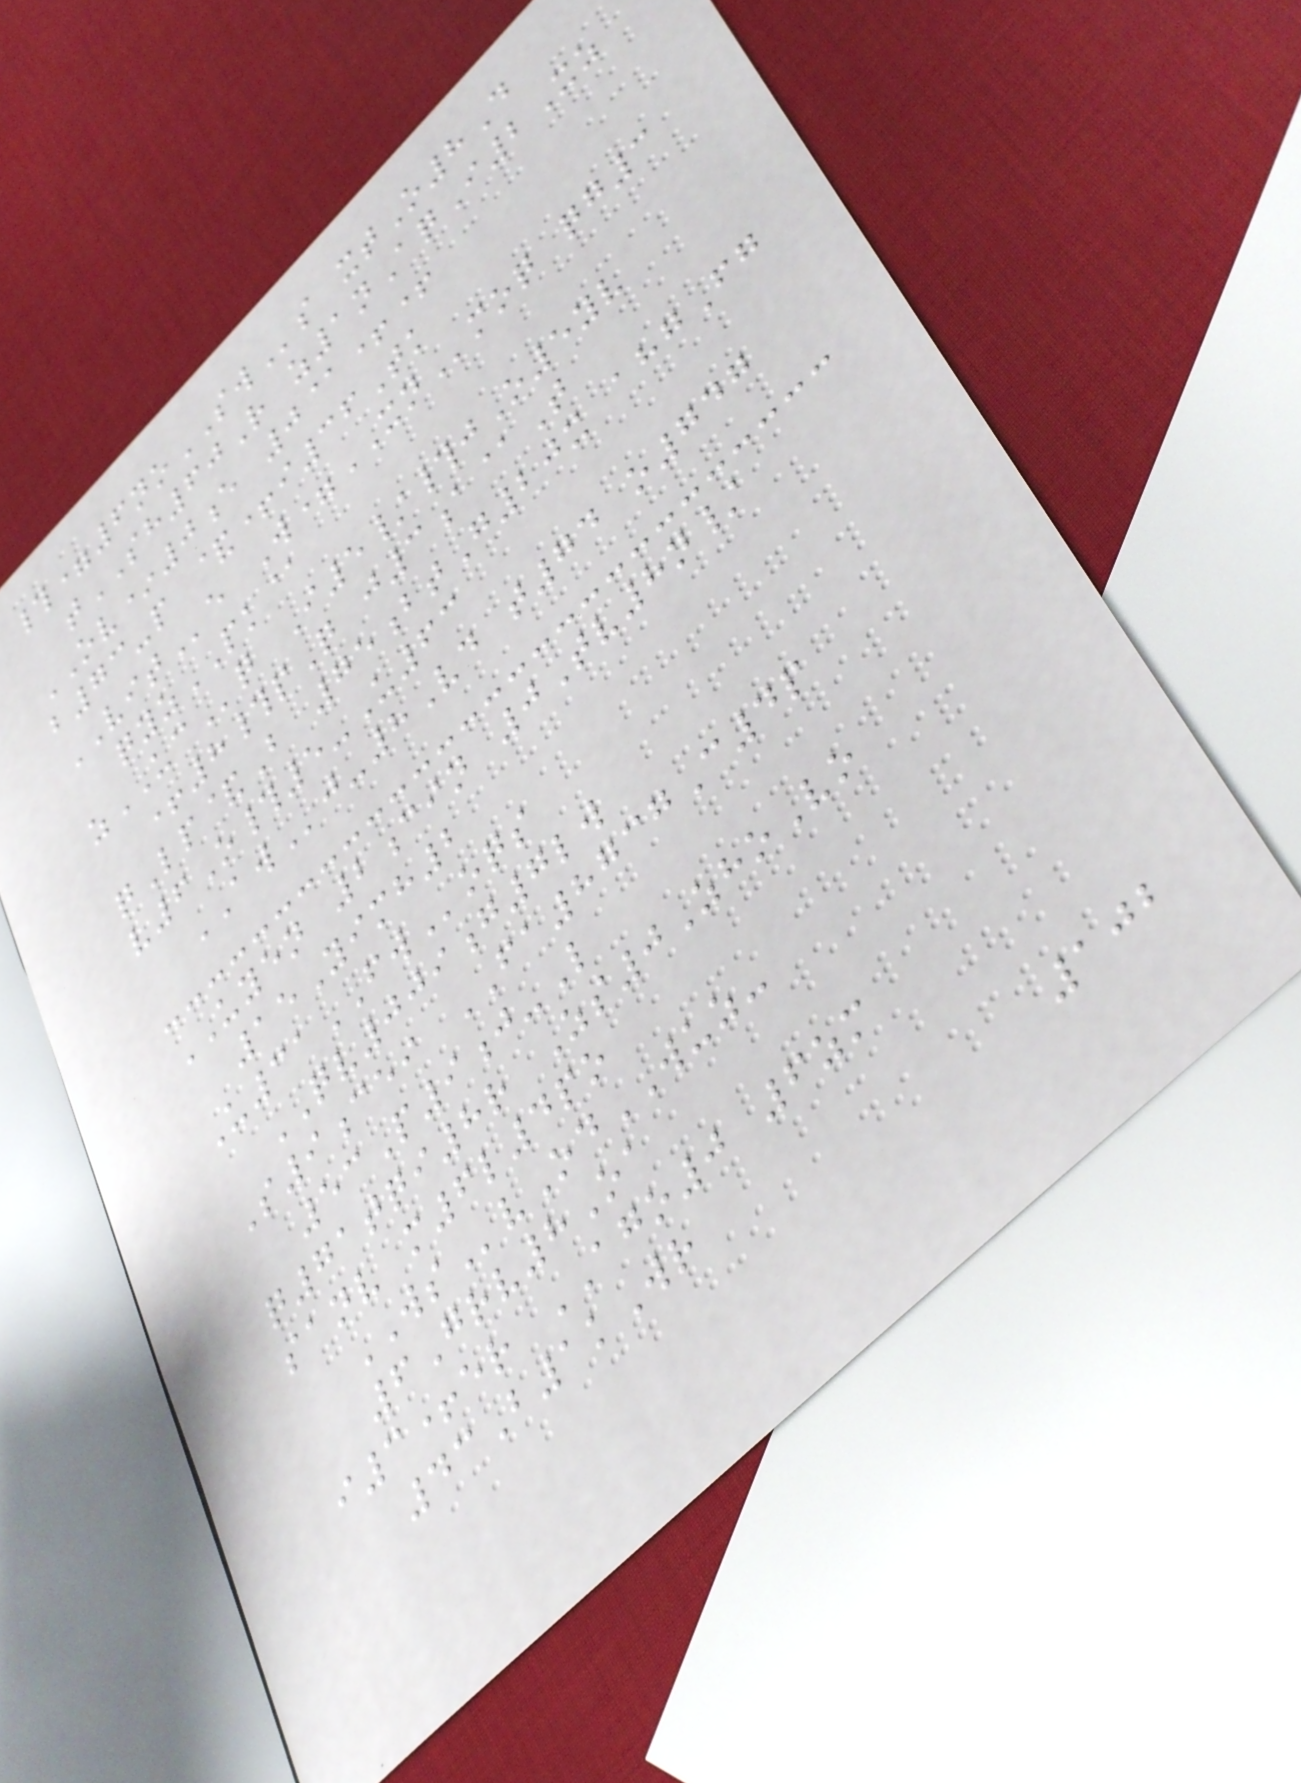#=6noSWs xtO8D
tSH60R z1nAqI2Xz
OV*0e 0@++
b73-p &+i36Tk
VITe W=XNmoq qg3
qyzPK@
zUCq I5/#jO5yv
+8#pQ j3a@T
qLp&B 75btG20x ahgFg
v6O#5-U63
AWj-8Vd t74 o747
UYEN 2cin 0Tv8n/
15Yimh2
U31FWoqs
QV009g7lw
S9cei FA8737C4p
53P9j-L
q71tqi8r Zs0ZhoVo
sanv m6l4po
WSvOdWUZ-
6Grv8Oa
i3+er AGO0 6zm
43B1kWr
102
